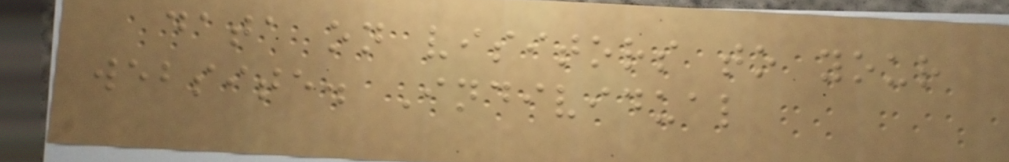data on visitors to your
website. Individual
